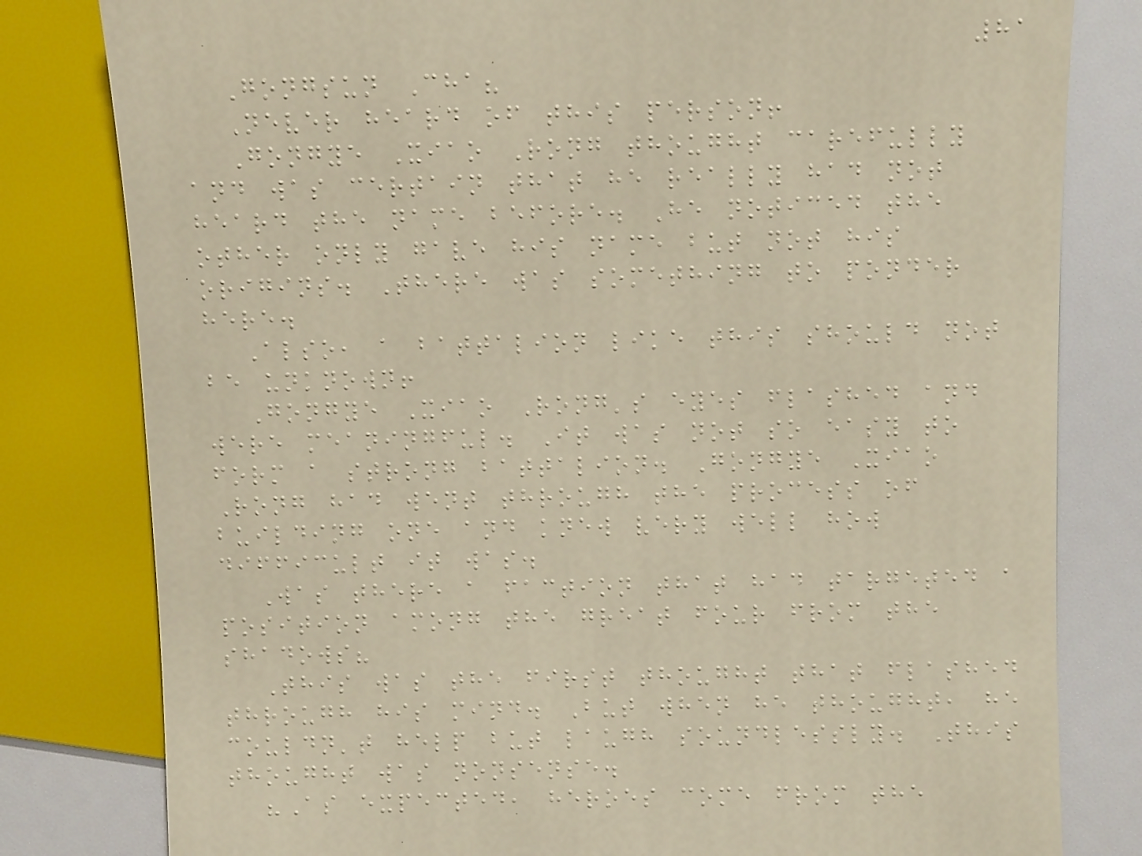81
Gongsun Cha?
Never heard of this person!
Gongye Xiao Rong thought carefully
and was certain that he really had not
heard the name before. He noticed the
other only gave his name but not his
origins. There was something to ponder
here.
Also, a battalion like this should not
be unknown!
Gongye Xiao Rong's eyes flashed and
were meaningful. It was not so easy to
form a strong battalion. Gongye Xiao
Rong had went through the process of
building one and knew very well how
difficult it was.
Was there a faction that had targeted a
position among the great four from the
shadows?
This was the first thought that flashed
through his mind. But when he thought, he
couldn't help but laugh soundlessly. This
thought was nonsense.
"As expected, heroes come from the
